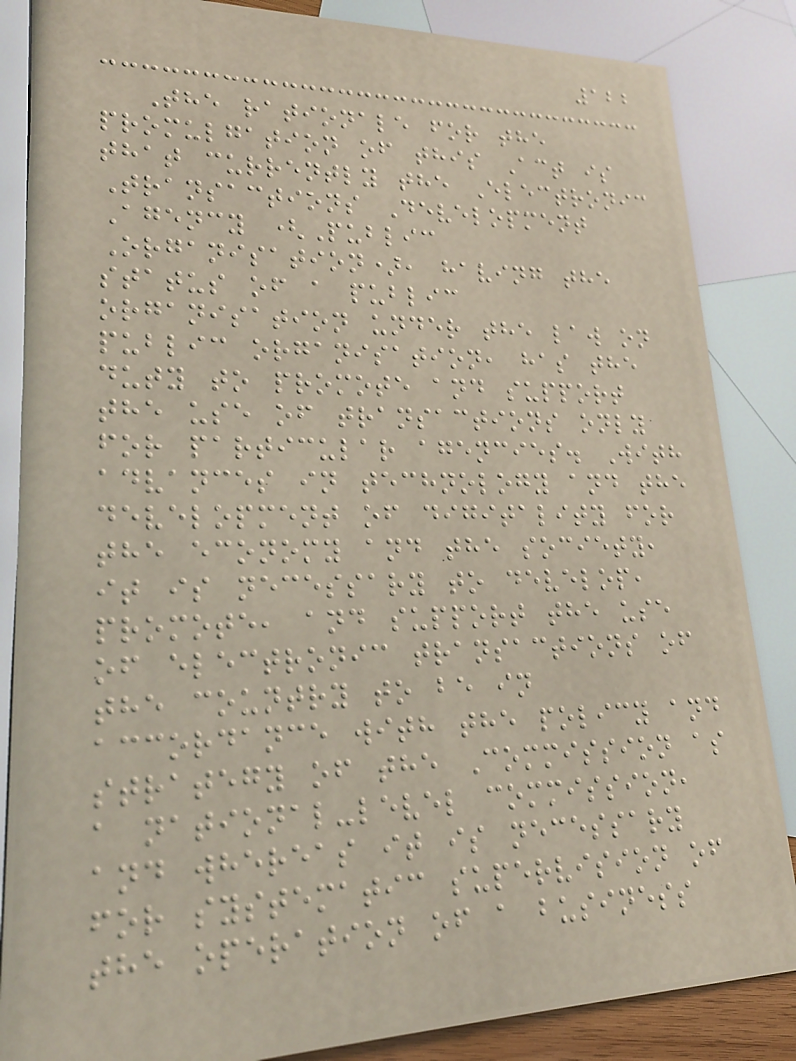122
The rationale for the
promulgation of this Act is
that currently the Electronic
Transactions Development
Agency (Public
Organisation), having the
status of a public
organisation under the law on
public organisation, has the
duty to promote and support
the use of transactions only
for particular agencies. With
advances in technology and the
development of digitality for
the economy and the society,
it is necessary to develop,
promote, and support the use
of electronic transactions of
the country to be in
accordance with the policy and
strategy of the Commission as
a national-level commission,
and whereas it is necessary
for systematic supervision of
the operation of a business
